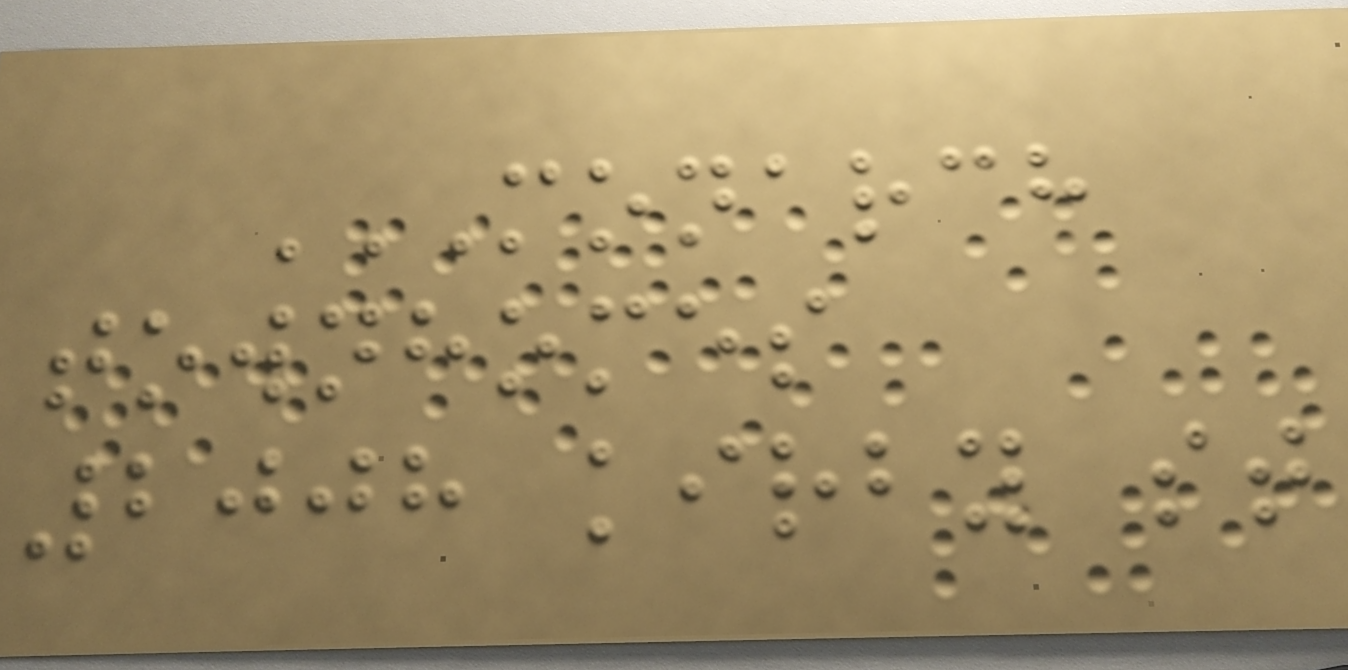MONARCH
TOWNHOMES
2008 KIRBY ST
